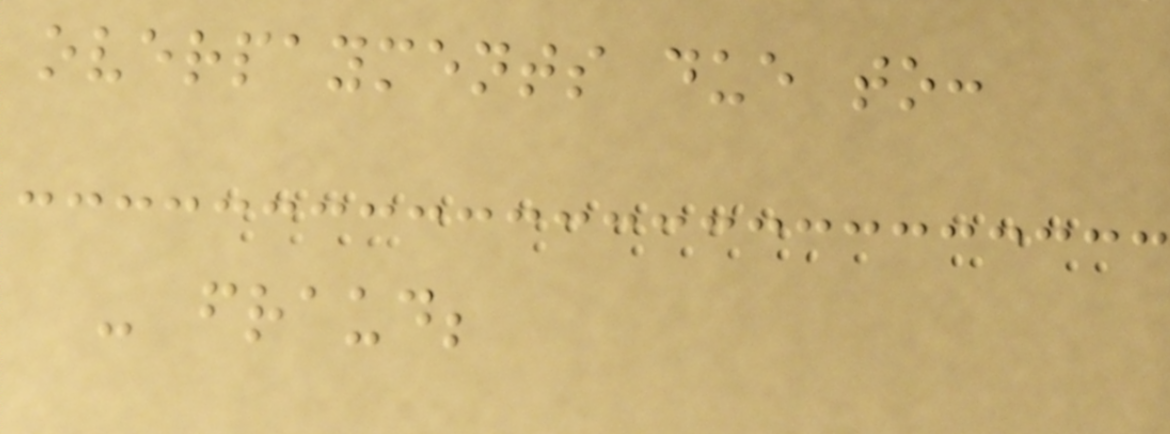overpayments due to:
- fraud;
